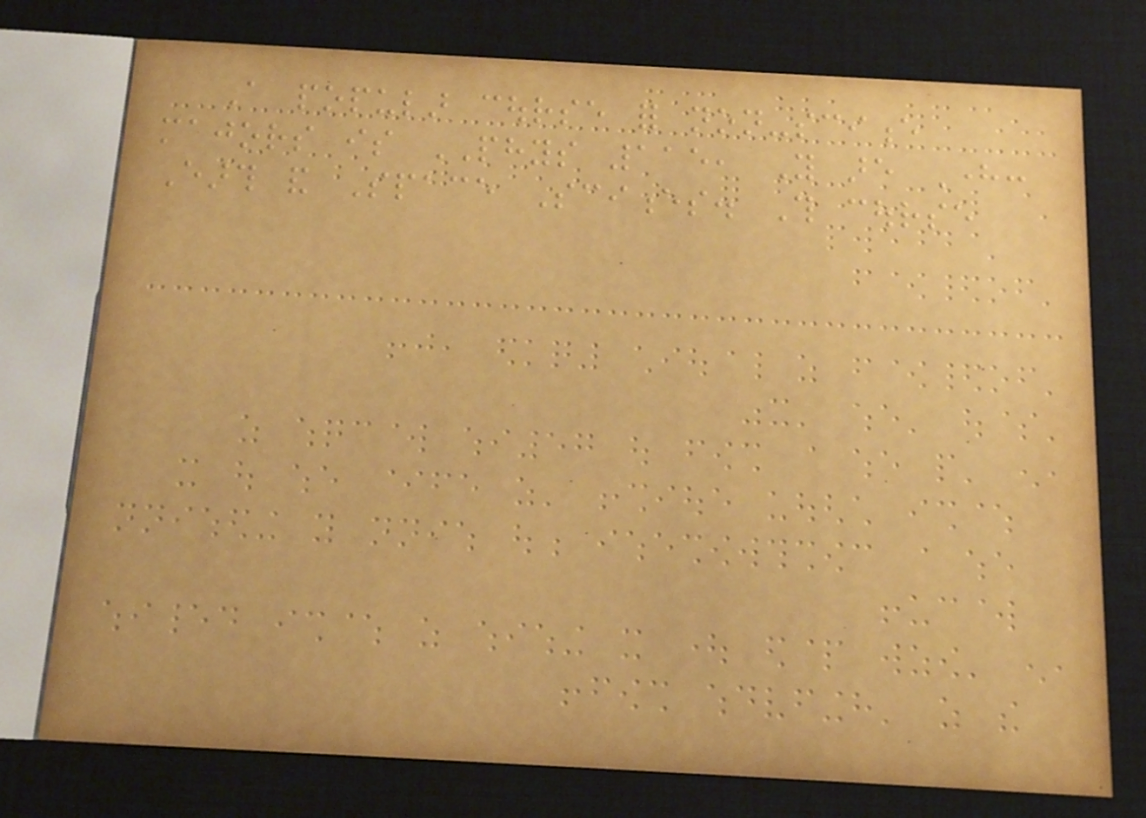A popular course for non-science
majors is PHYS 115, You are Here:
Earth and Space Sciences. This course
